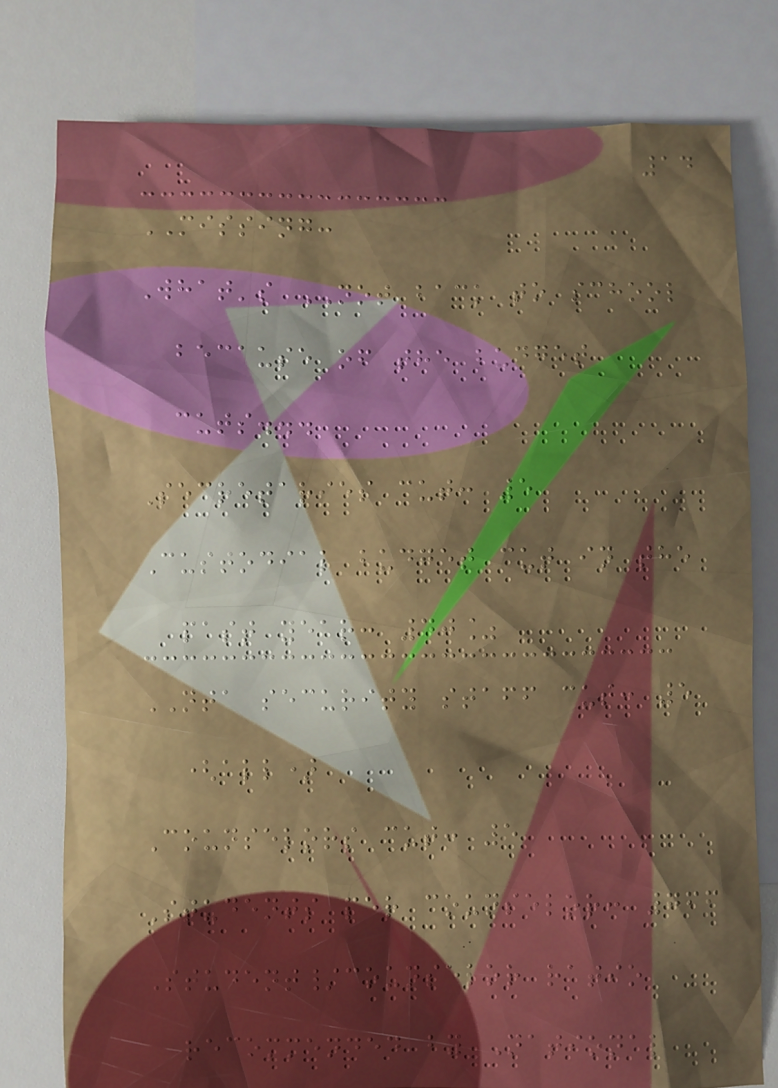14
MISSING:
What's NOT back to school
because of the budget
cuts...
Secretaries cut: 5
Custodial budget cut in the
past year: 40%
NTA security staff cut: 5
(all)
Counselors cut: 5
Students per counselor: 766
Student/counselor ratio
recommended by National
